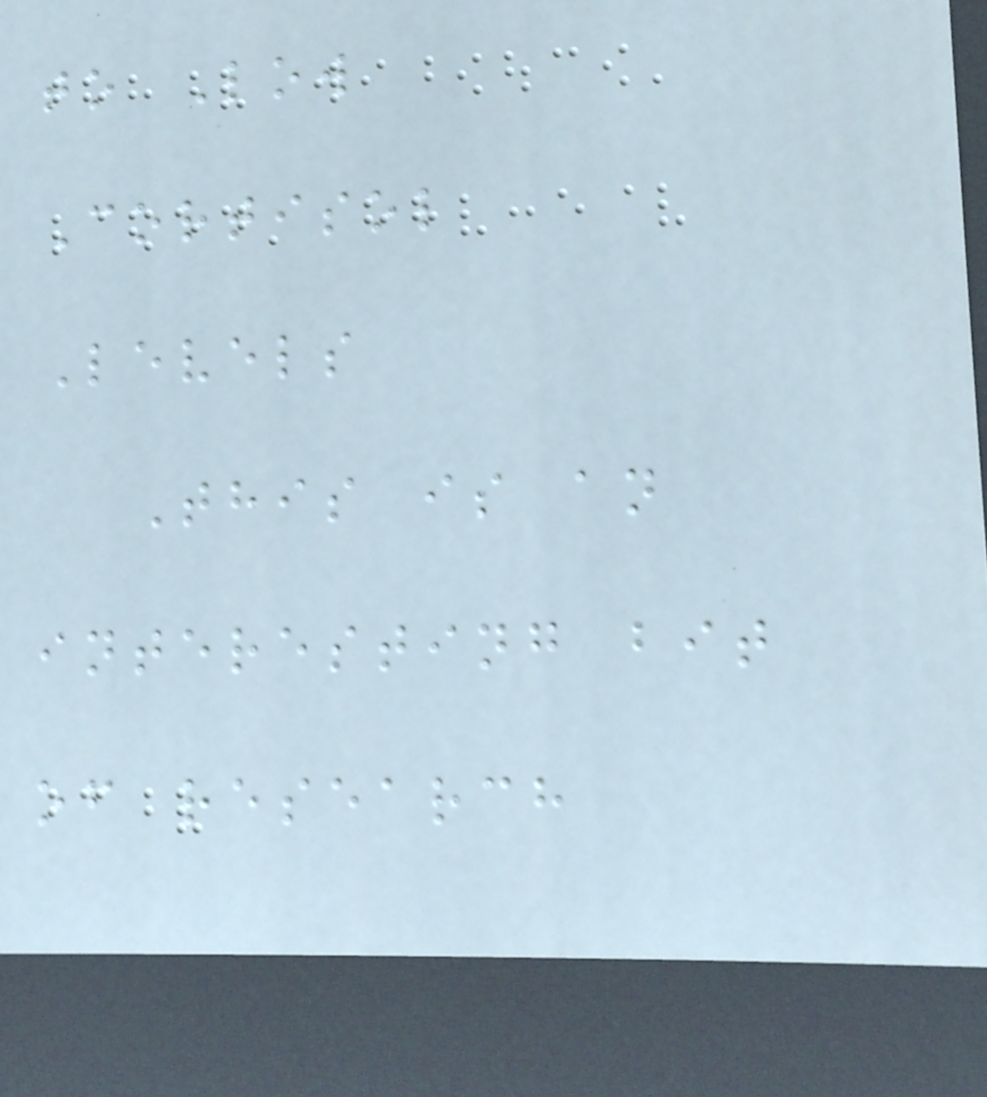to Low
Cortisol
Levels
This is an
interesting bit
of research
